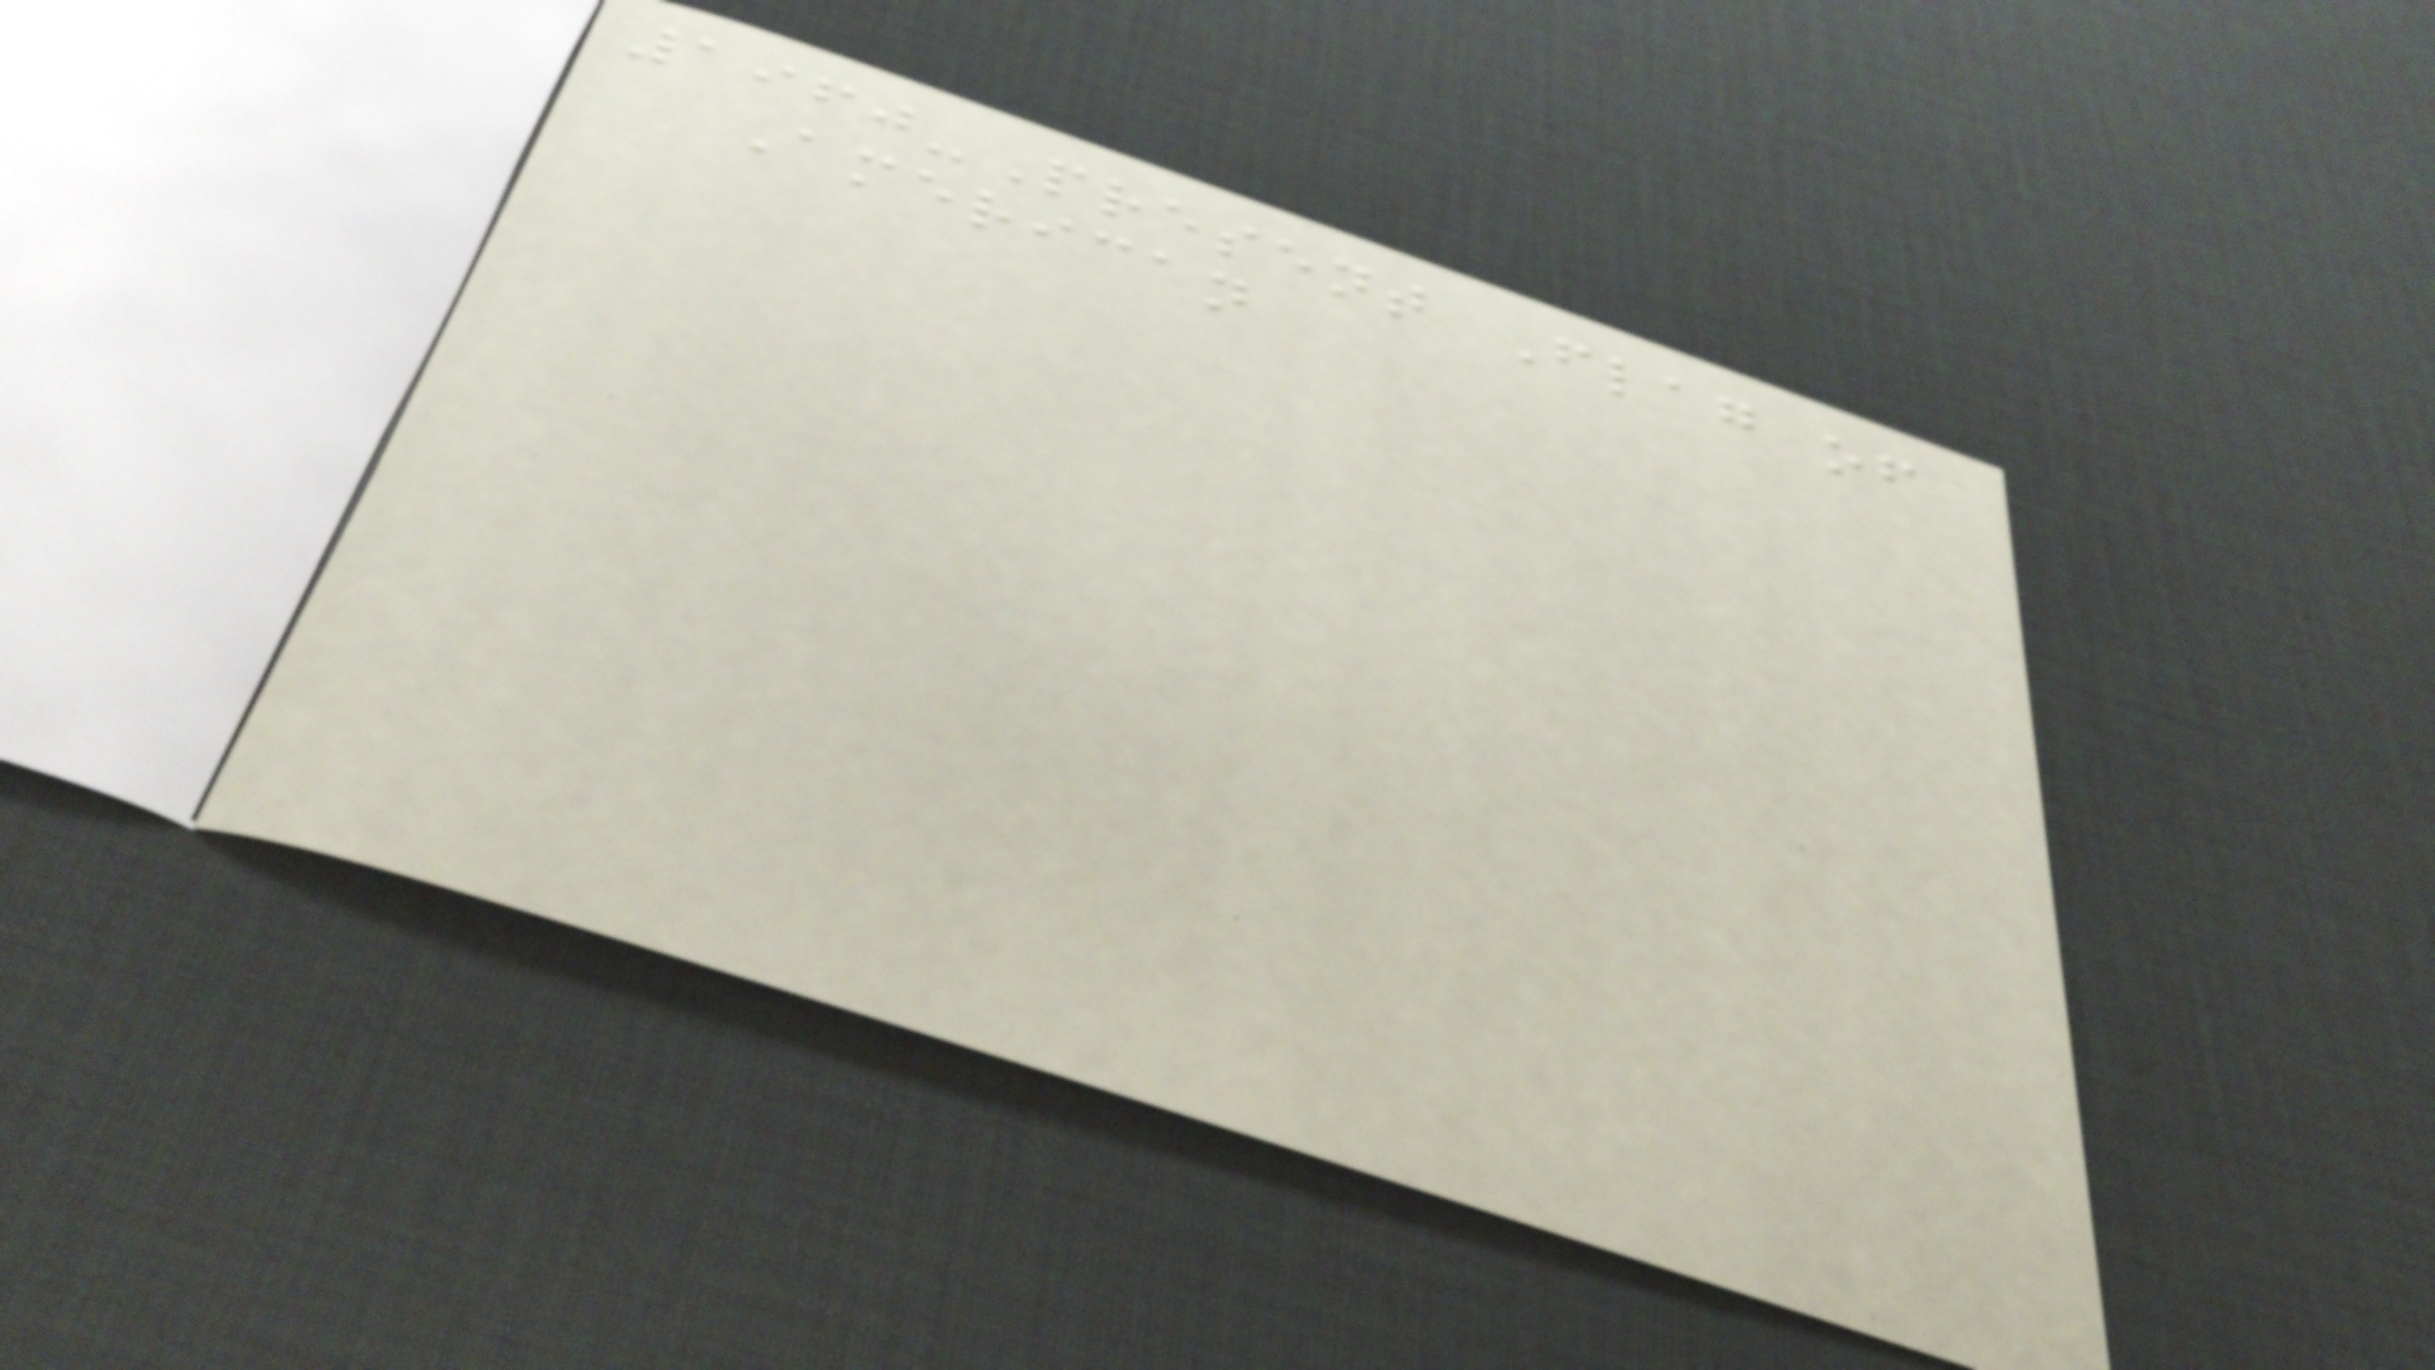1960-Present Flag of
American
